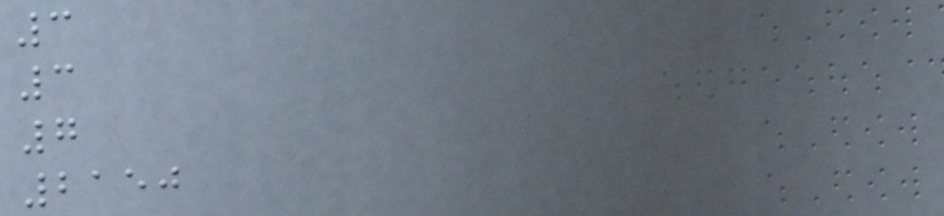3
3
7
2150
